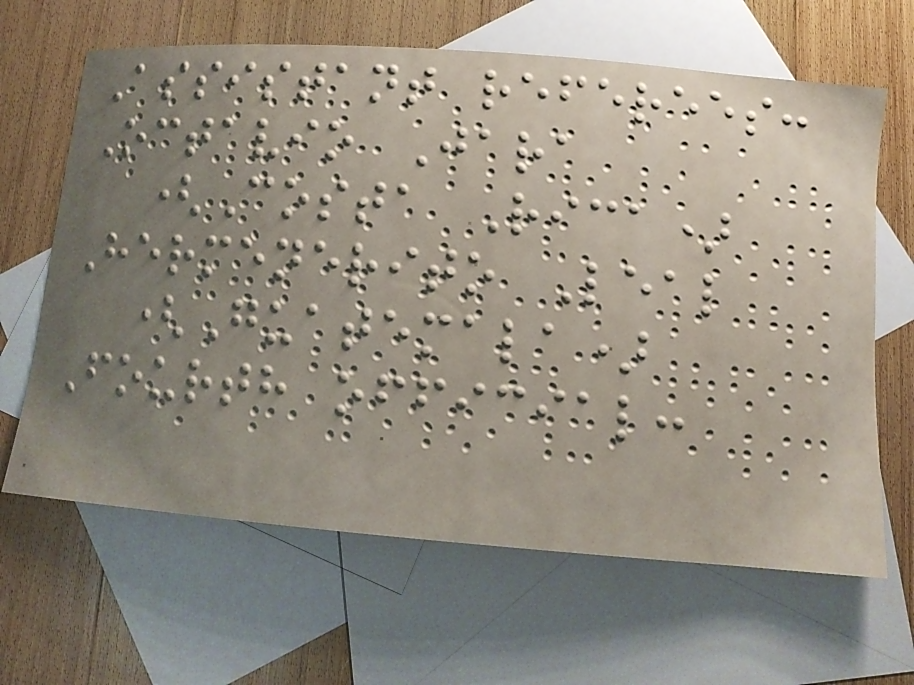Assistant referees:
Octavio Jara
(Costa Rica)
Hermenerito Leal
(Guatemala)
Fourth official:
